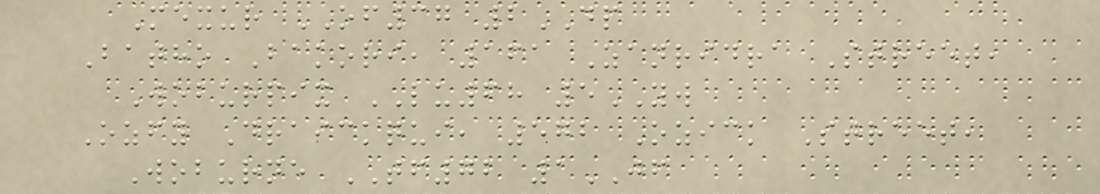Mexur OF37 2DP
Batho Bakori, 161 Zanridra Street,
Woburpix LU68 5YW
Ozfy Draickqui, 572 Ozick Street,
Woburne TF72 1JF
